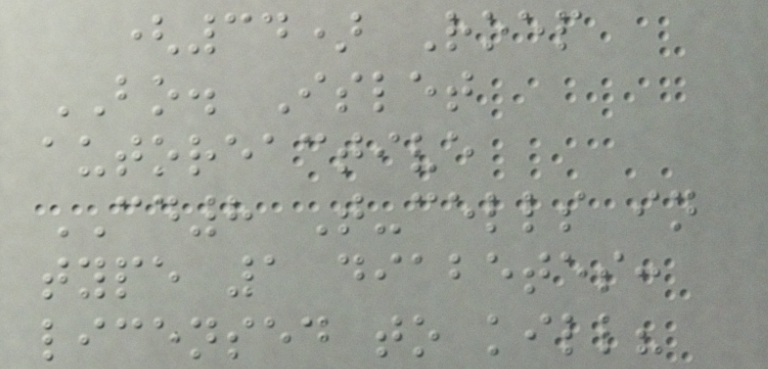(34) Roep
BO. Islet
autoreactive
CD8 T-cells in
type 1 diabetes:
licensed to kill?
